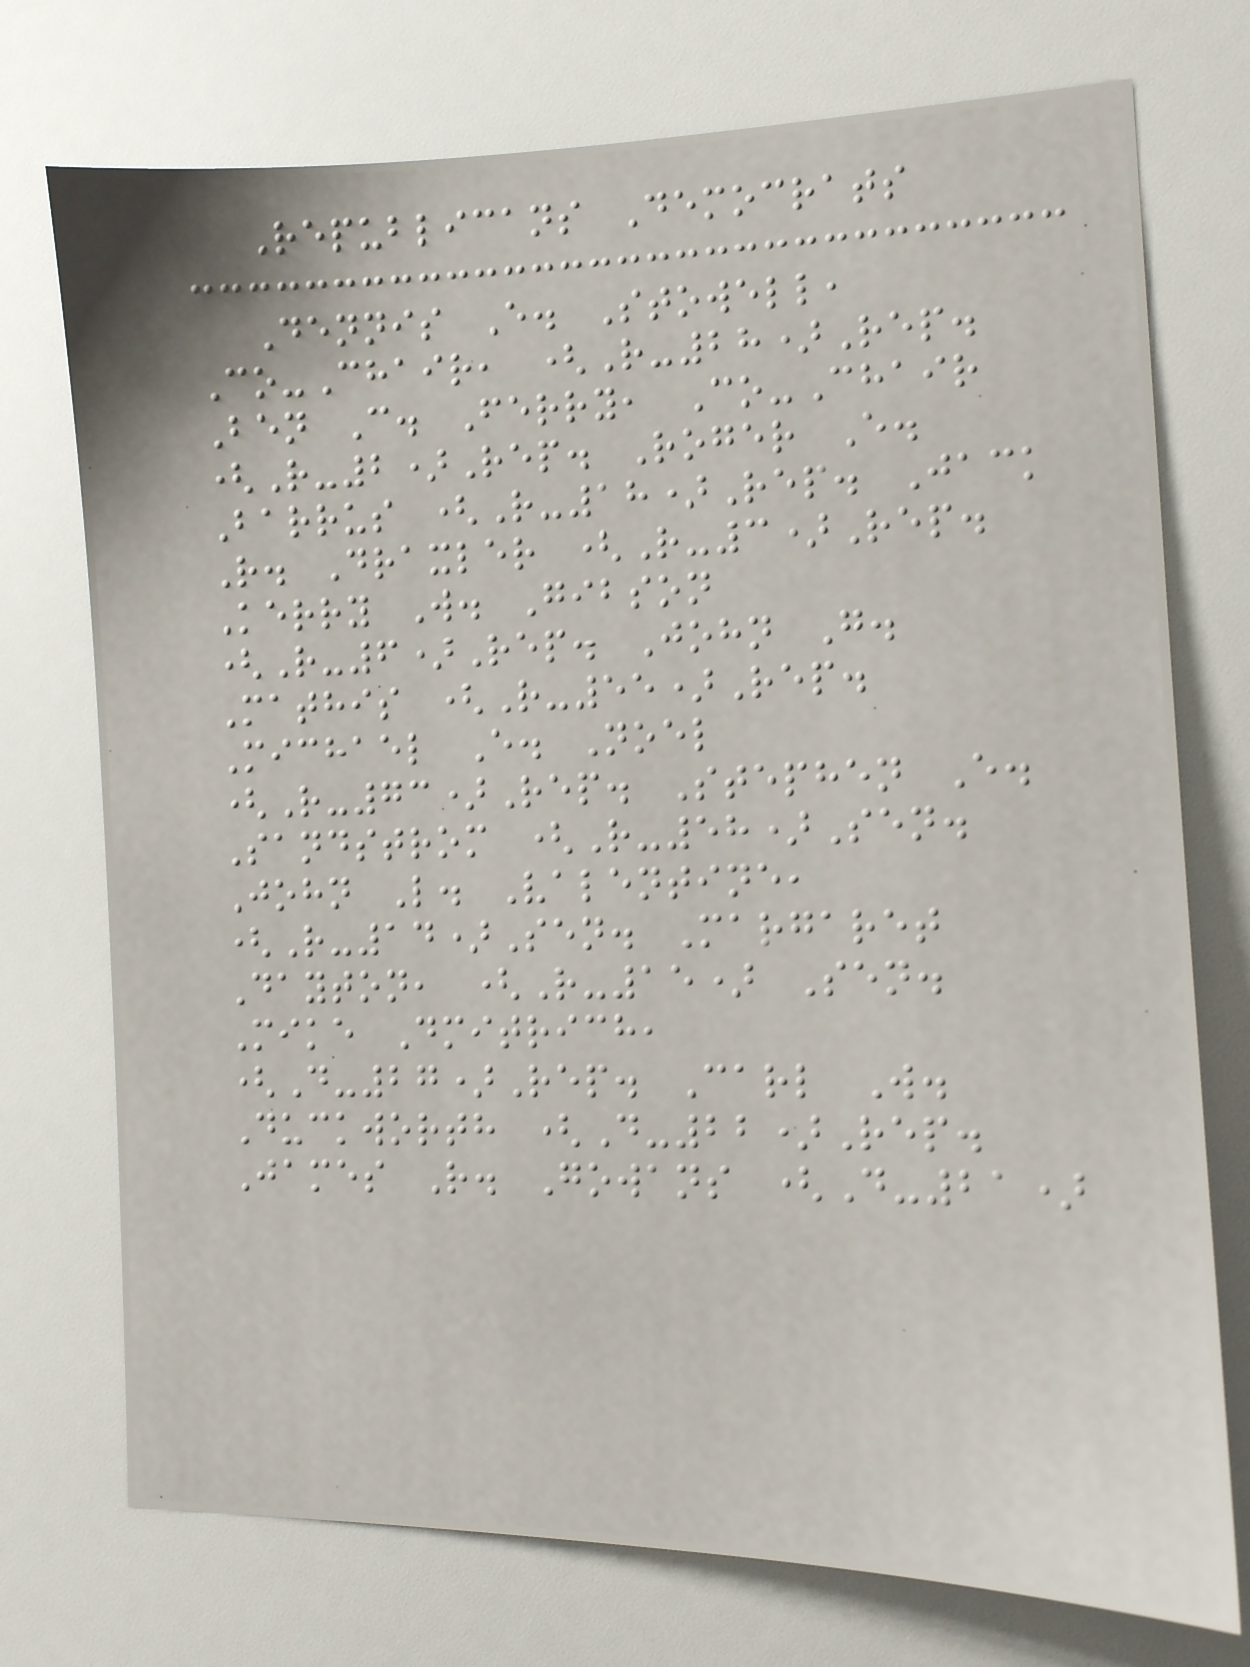Republicans Democrats
Dennis E. Stowell,
Co-Chair, (R-28)Rep.
Ben C. Ferry, Co-Chair
(R-2)Rep. Roger E.
Barrus (R-18)Rep. Jack
R. Draxler (R-3)Rep.
Kerry W. Gibson
(R-6)Rep. John G.
Mathis (R-55)Rep.
Michael E. Noel
(R-73)Rep. Stephen E.
Sandstrom (R-58)Sen.
John L. Valentine,
(R-14)Sen. Margaret
Dayton, (R-15) Sen.
Mike Dmitrich,
(D-27)Rep. Carl W.
Duckworth (D-22)Rep.
James R. Gowans (D-21)
